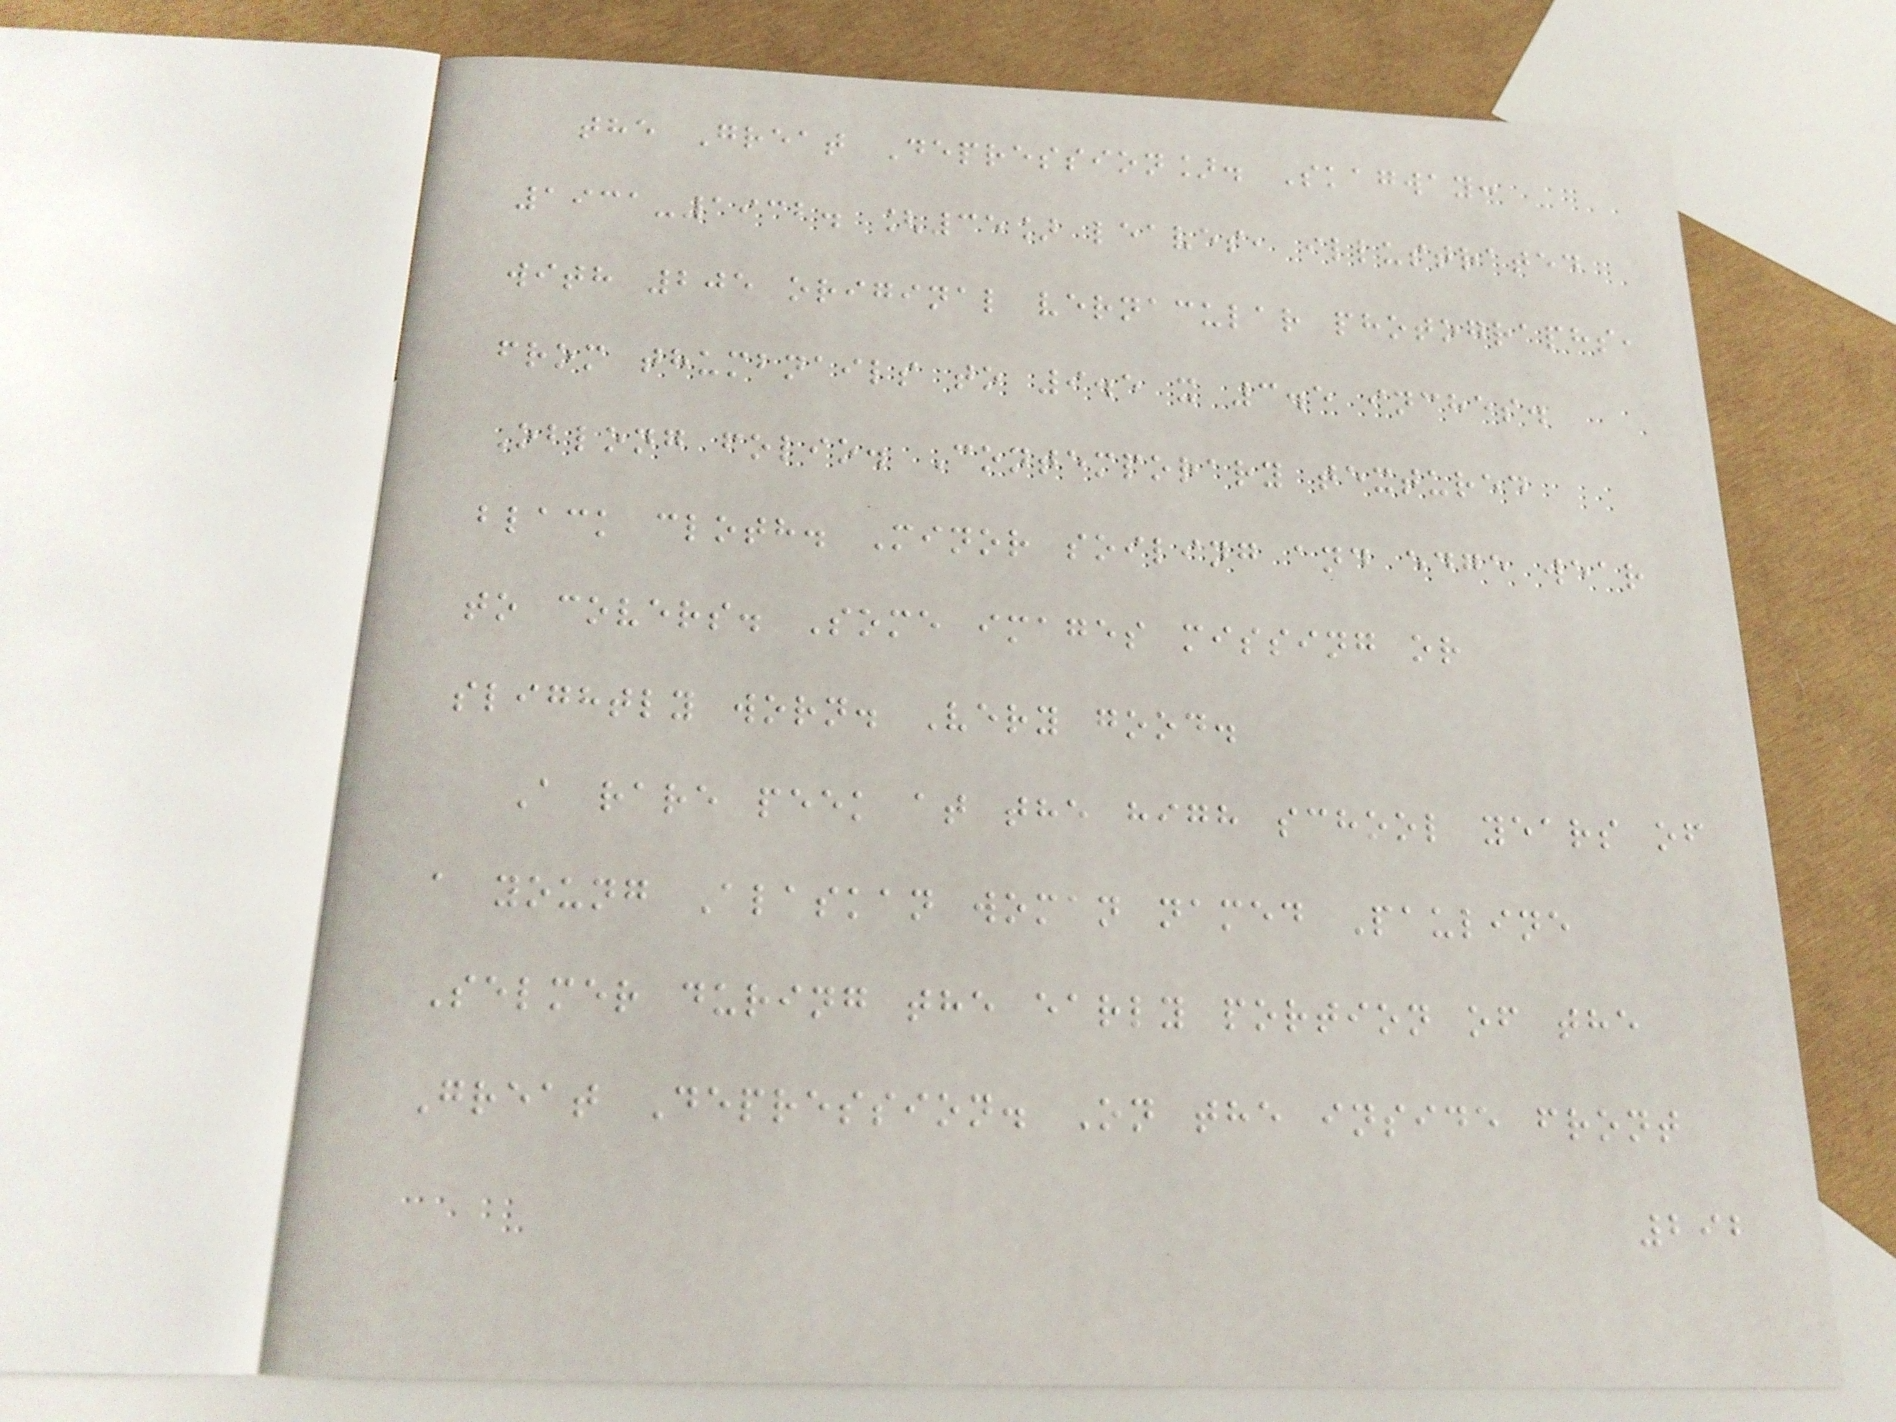the Great Depression]. Skagway:
1931-1932. [35] leaves, illustrated
with 205 original vernacular photographs,
from thumbnails to 9.5 x 3.5 inches.
Oblong folio. Contemporary textured
black cloth. Minor soiling and edge wear
to covers. Some images missing or
slightly worn. Very good.
A rare peek at the high school years of
a young Alaskan woman named Pauline
Selmer during the early portion of the
Great Depression. On the inside front
292
